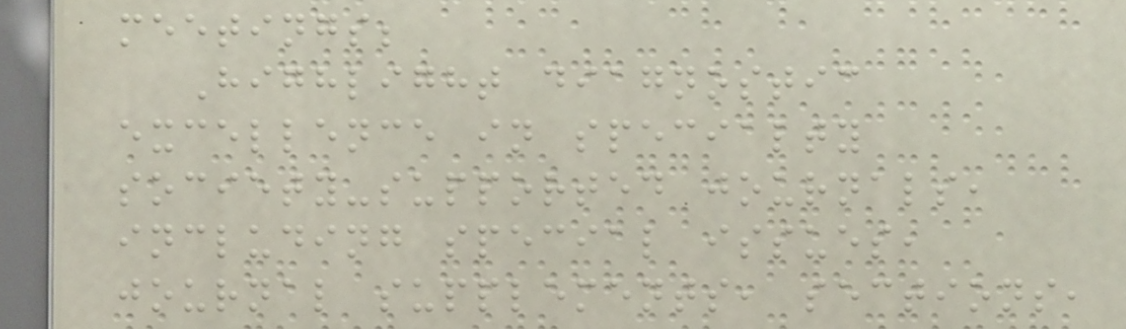meetings;
Highlight diagnostic
excellence in specialty
society-supported journals,
including special issues,
journal supplements, sections,
